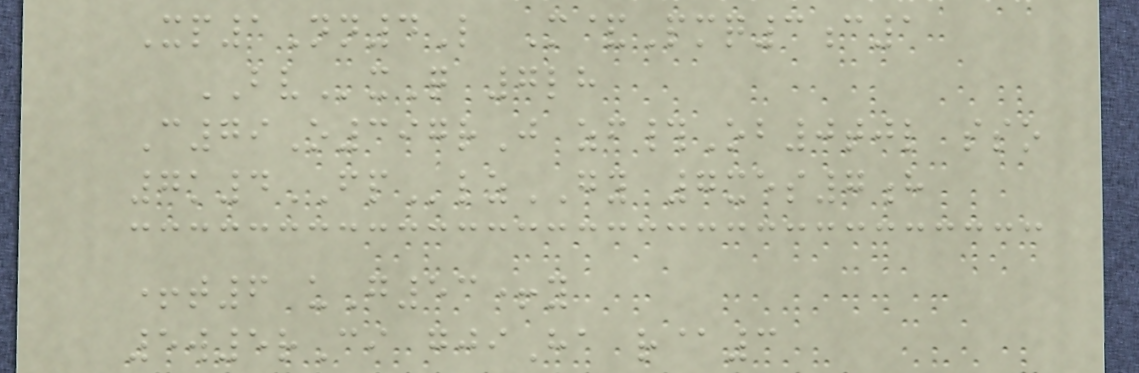Xp1Nn4L M&Pmq3c1
BVxQ 7lh
C79O397rJ zf#Ob0tjl sso
7k4FPlzGY 7xes7h
+t6 uG53+y
5w5rCi gjiHa r@3
